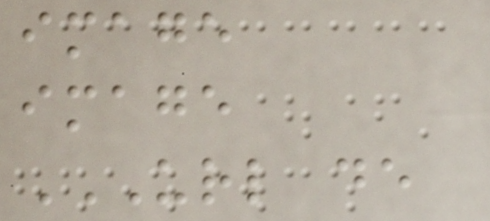image
image
URL DE
